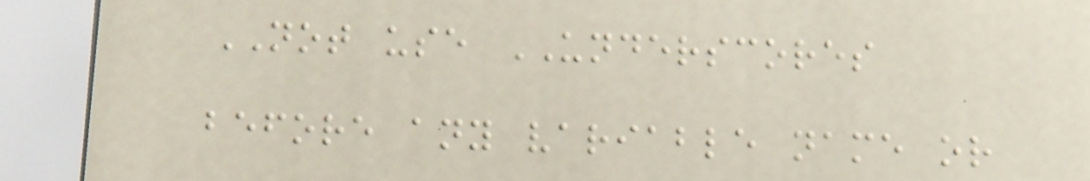NOT use UNDERSCORES
before any variable name or
